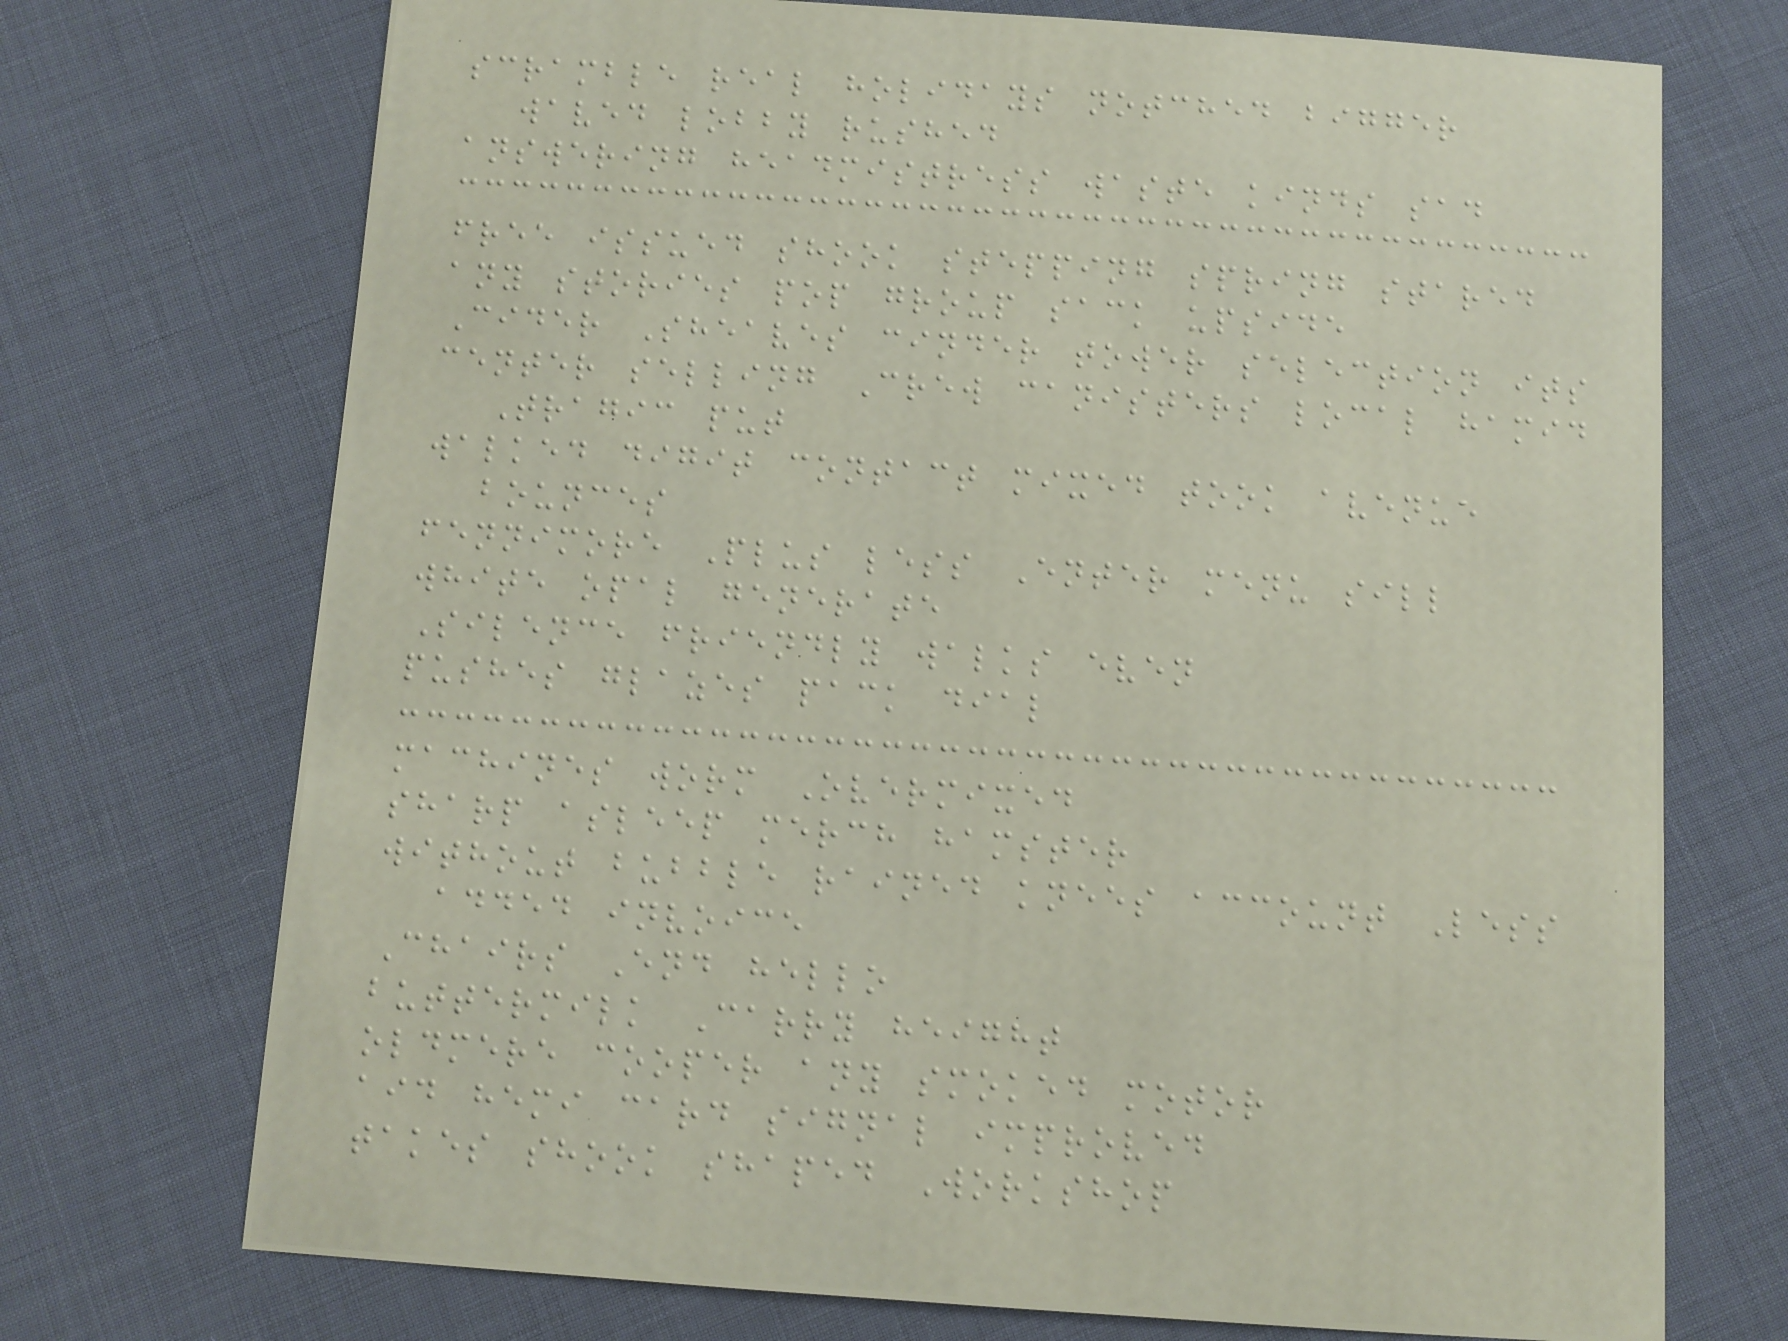scramble real holidays notched bigger
waved lobby rushed
answering headmistress waste kinds sad
free issued shook stepping spring stared
any stories pop group sack upside
Cider Sheaves cinder tower selection its
center selling Crew canisters local hamid
Tragic put
walked digit contact mixed took avenue
bounces
fennimore Plus less Enter menu sill
white opal generate
Silence friendly walks even
pushes glazes pack dial
machines worm Overmixed
sharp asleep merch hamster
without bubble rained knees account Less
added invoice
Chairs End hello
buttermilk Carry height
oldmere cooper any smoked motor
aid hemi card signal improved
takes shook shaped Workshop
